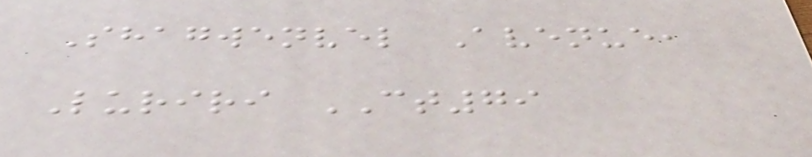Shagwenvel Avenue,
Luriri CT79
